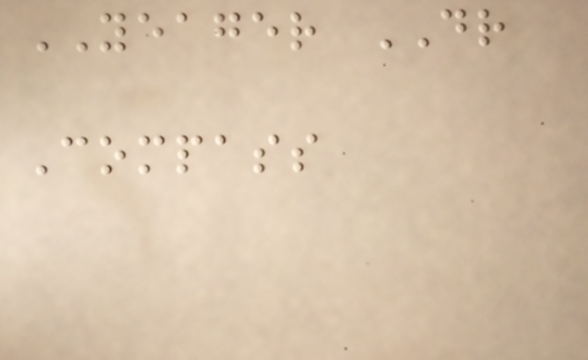YEAGER DR
Compass
